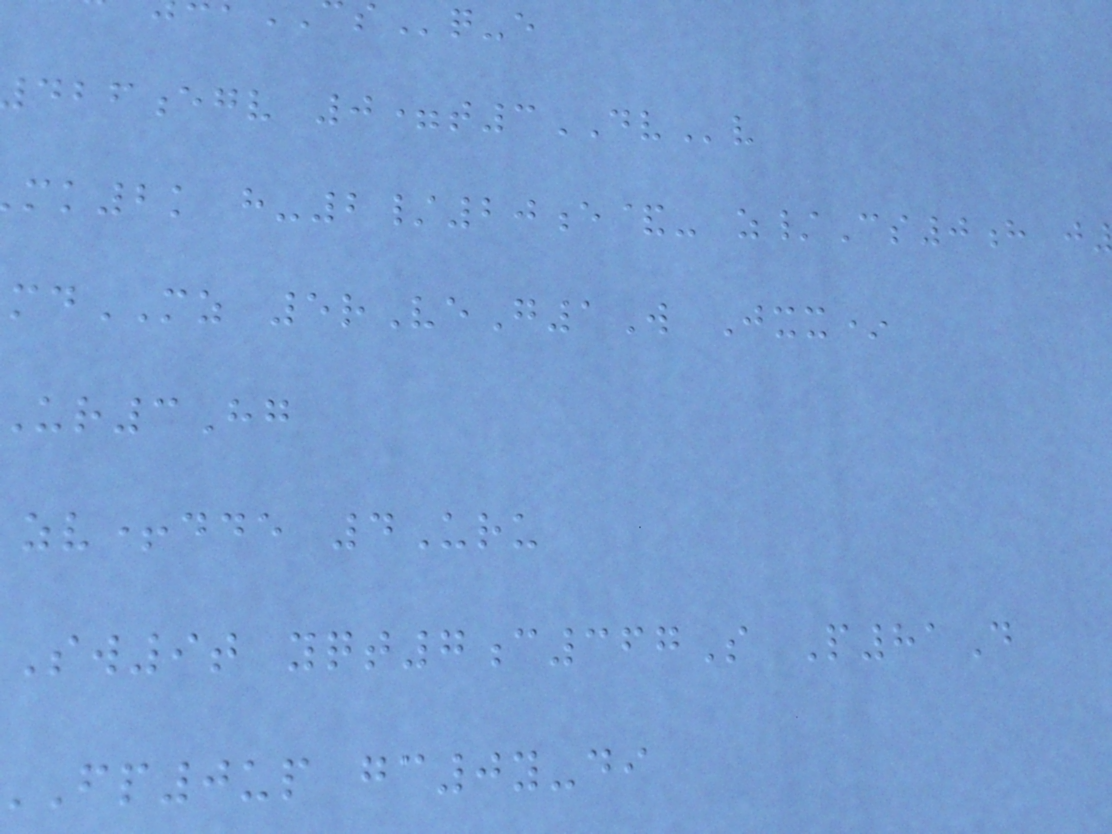egv 0=t3DVv
mk2k h-2/20e&- z/Cs0h j
dMZ 5rVeG1W Jxx*
3Hg
zv+dde 4Uru
Sw9t yqt7c367S P81D
fp0up gc0y-di
